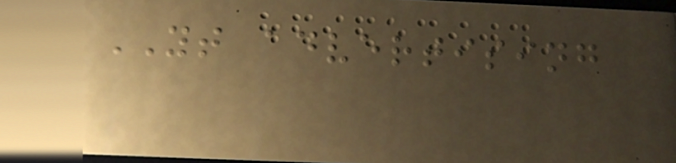YT advertising
